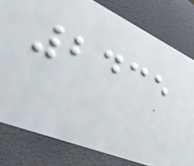2435
